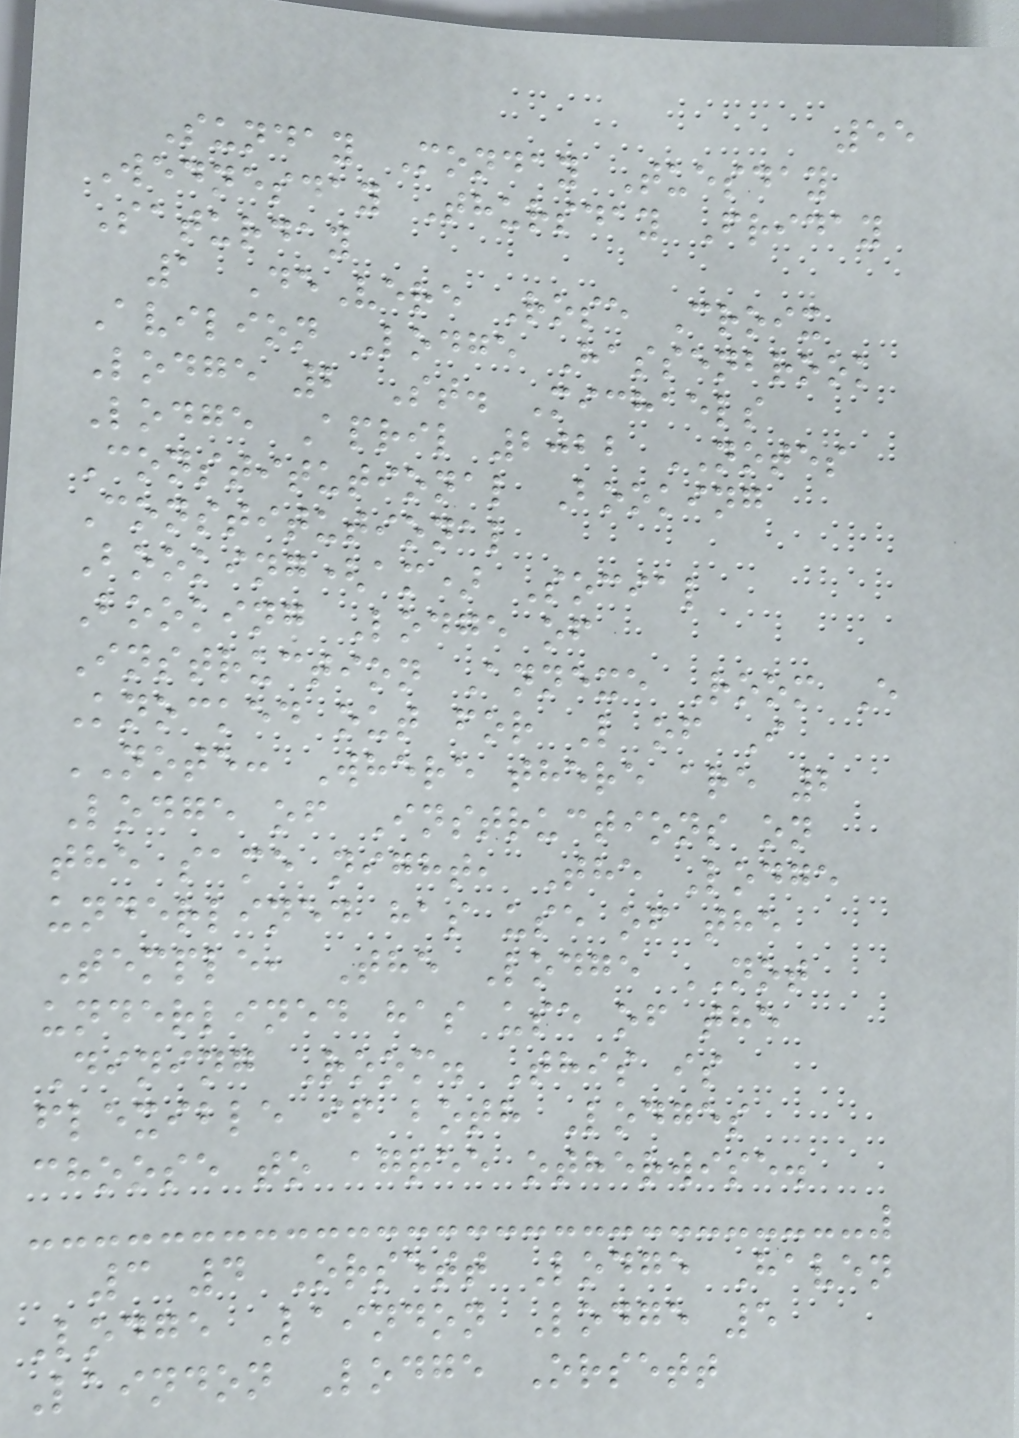55
Sunday Monday Tuesday
Wednesday Thursday Friday
Saturday
1 DeVere Rose Croix
Avilion Lodge Hassenbrook
Lodge 2 St. Michaels
Lodge April 2022 NOTES
Constitutional Booking
Constitutional
Booking(am) Social
Booking Lodge of
Instruction Annexe Room E
Knocked out for L of I
NOTE: Where there are 2
Lodge of Instructions on
the same night, The Lodge
underlined has use of the
Temple, The Lodge NOT
underlined has use of the
Dining Room. This is
flexible if both Lodges
choose to agree otherwise.
3 4 Orsett Lodge Haven
Lodge Laindon Lodge 5
Laindon Lodge Orsett
